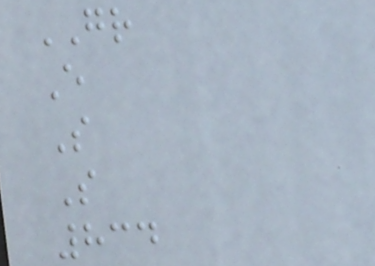GR
E
S
S
834
